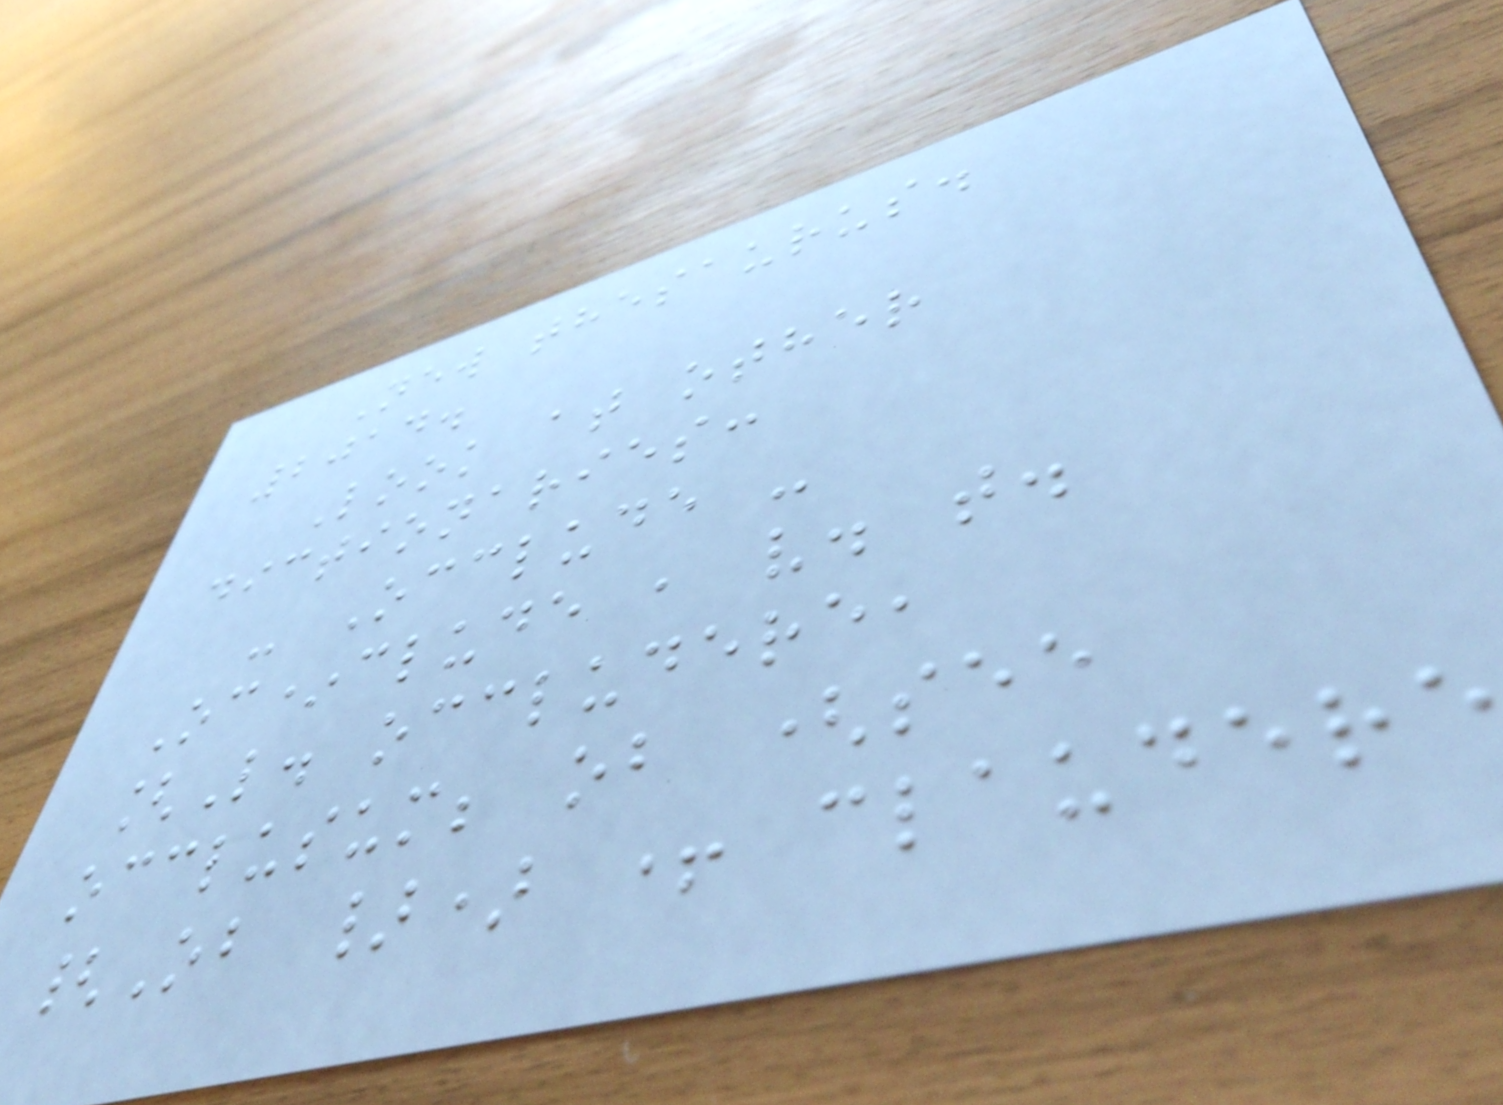New thesaurus.
2014.
Look at other
dictionaries:
- Occlude -
Oc*clude , v. t.
[L. occludere,
occlusum; ob (see
{Ob }) + claudere
